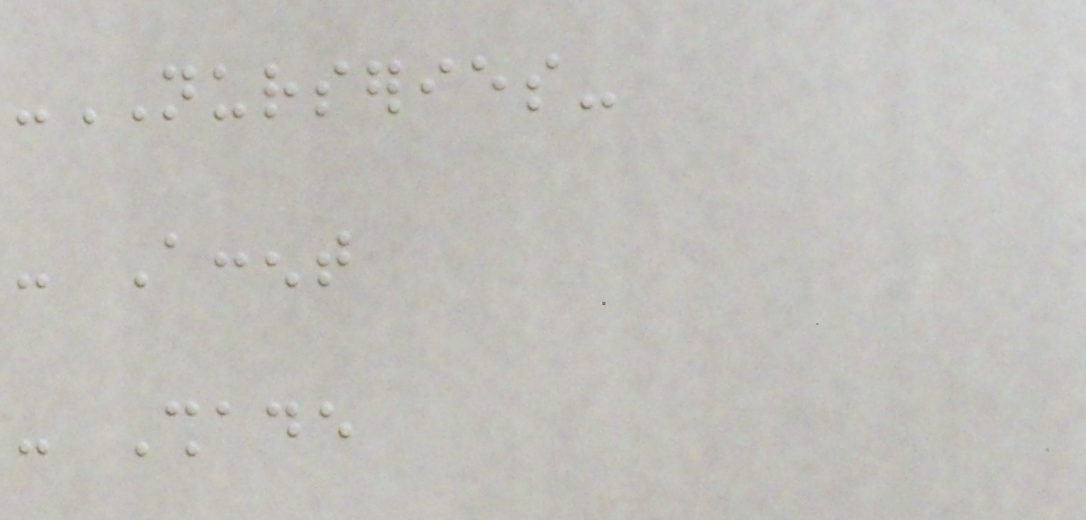-NURSERIES-
- Accent
- Shade
